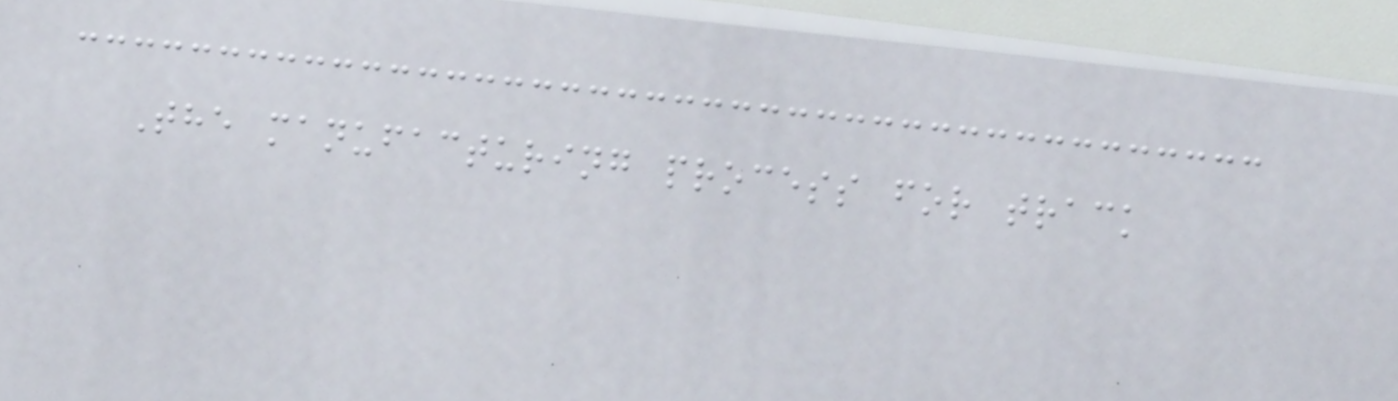The manufacturing process for track
